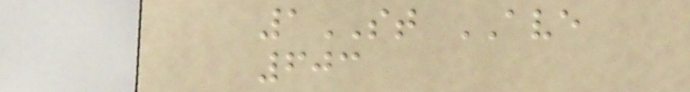1ST AVE
603
